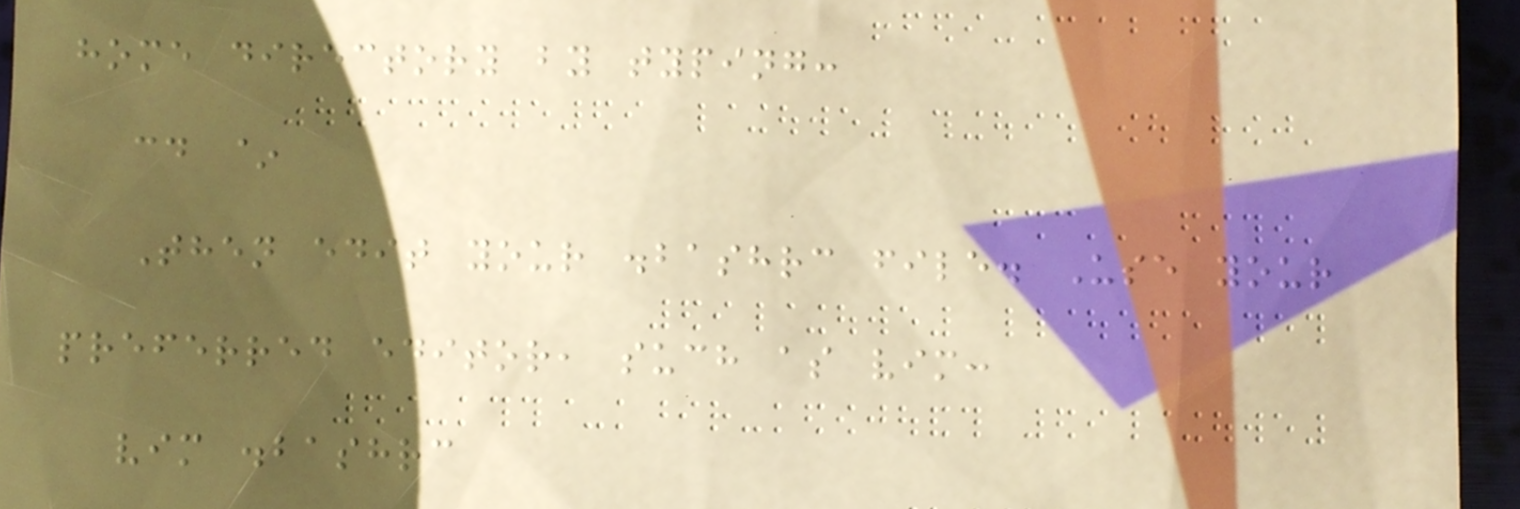home directory by typing:
cd ~
Then edit your .bashrc file. Use your
preferred editor, such as vim:
vim .bashrc
